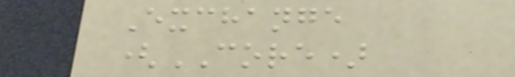Exchange
(CORE)
